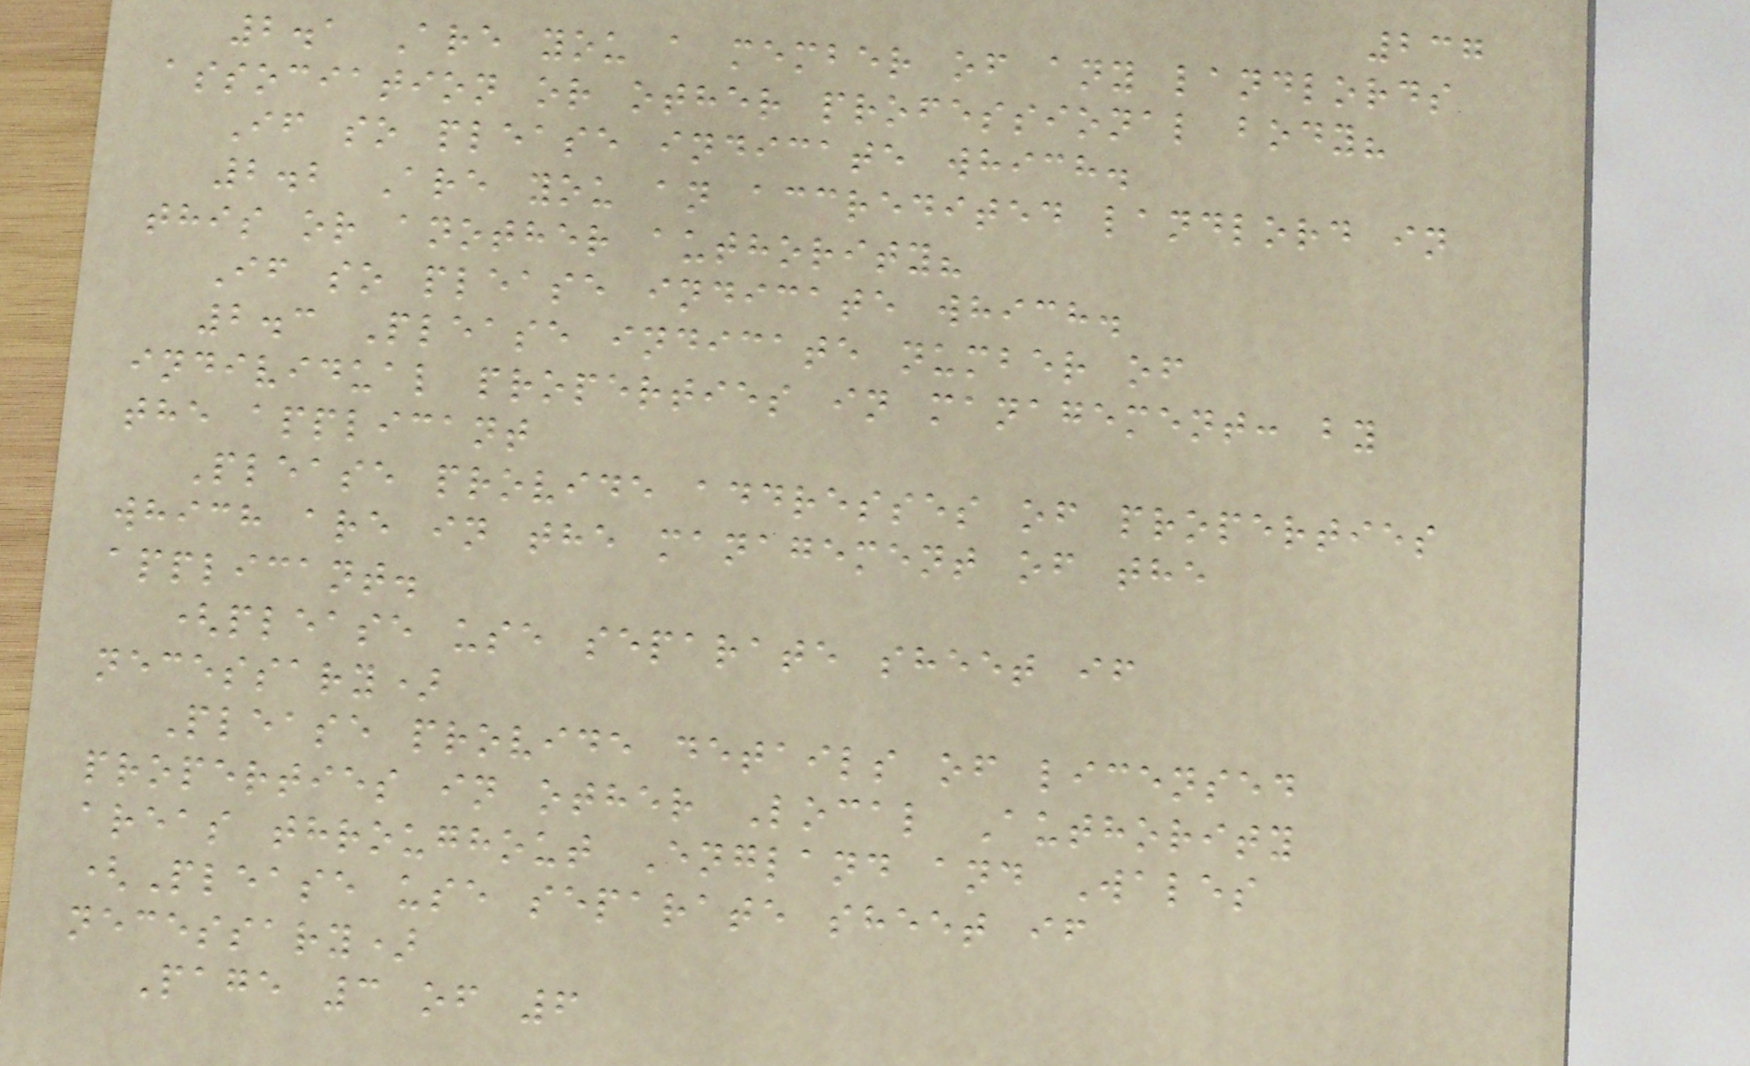237
2.1 Are you a member of any landlords
association or other professional body?
If so please indicate which.
2.2 Are you an accredited landlord in
this or another authority?
If so please indicate which.
2.3 Please indicate number of
individual properties in management: by
the applicant
Please provide addresses of properties
which are in the management of the
applicant.
(please use separate sheet if
necessary)
Please provide details of licensed
properties in other Local Authority
areas throughout England and Wales
(Please use separate sheet if
necessary)
Page 3 of 6
